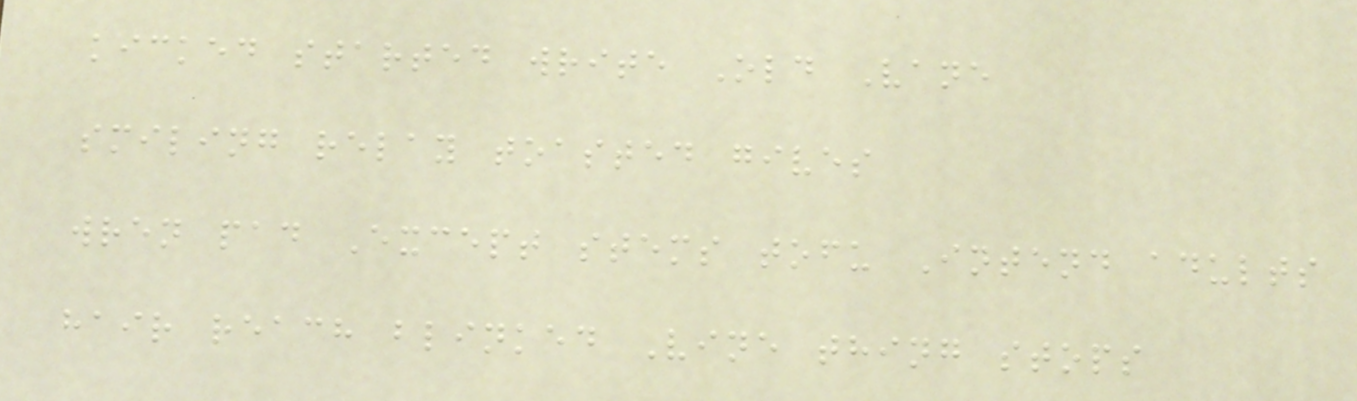kicked started write Old Vane
smiling relay toasted gives
wren pad Except stems tofu Intend adults
hair reach blinked Vine thing stops
